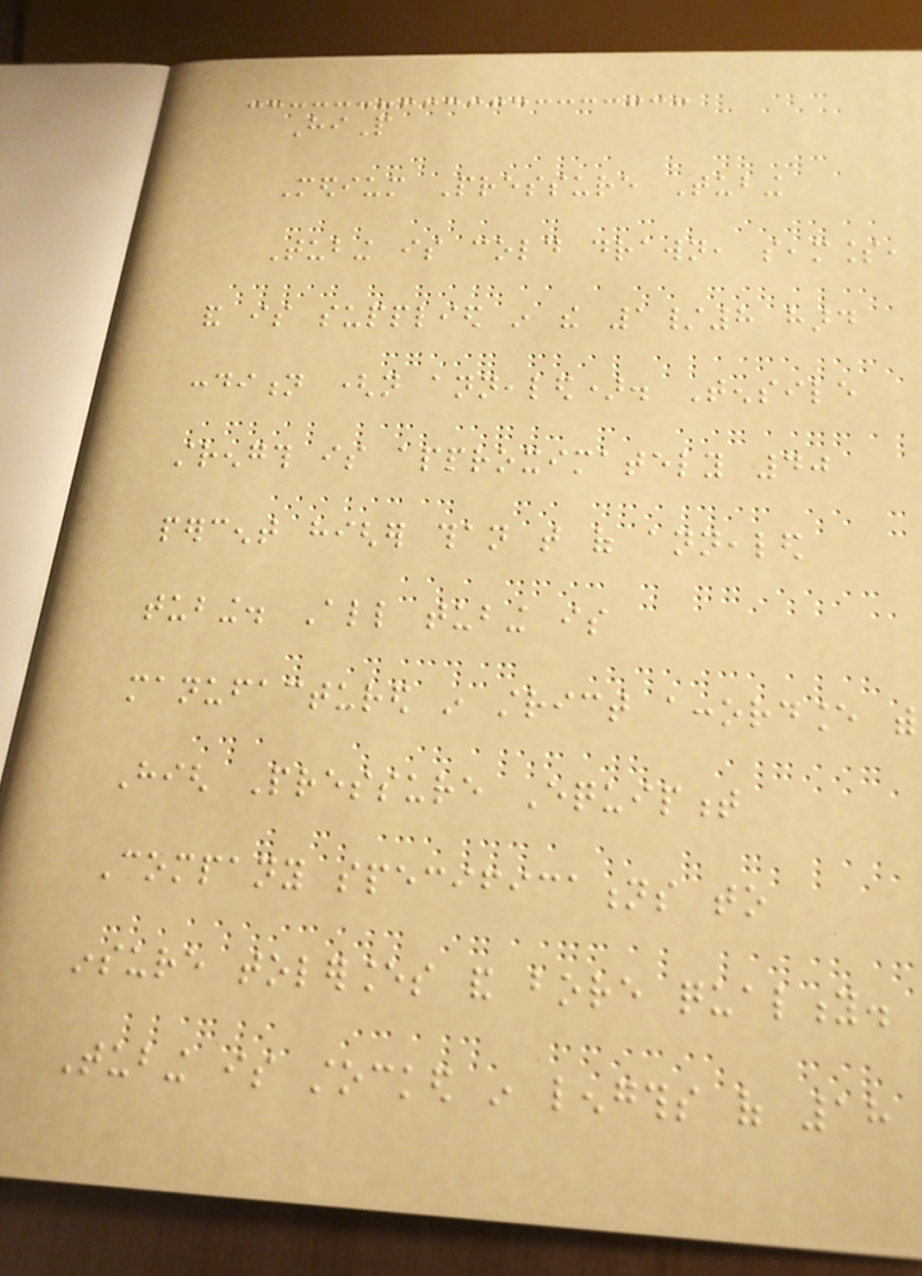HiP
Medium Pressure Tubing
Tubing is cold drawn, seamless,
and is supplied in the 1/8 hard
condition (not annealed). Tensile
strength is approximately 40
percent higher than that of annealed
tubing. All tubing is
manufactured in strict accordance with
High Pressure Equipment
Company specifications to
insure tolerances and bore quality.
Tubing is stocked in lengths of 18
